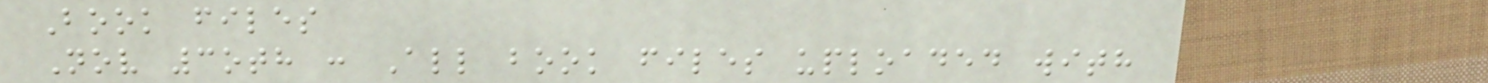Book files
Nov 3oth : All book files uploaded with
